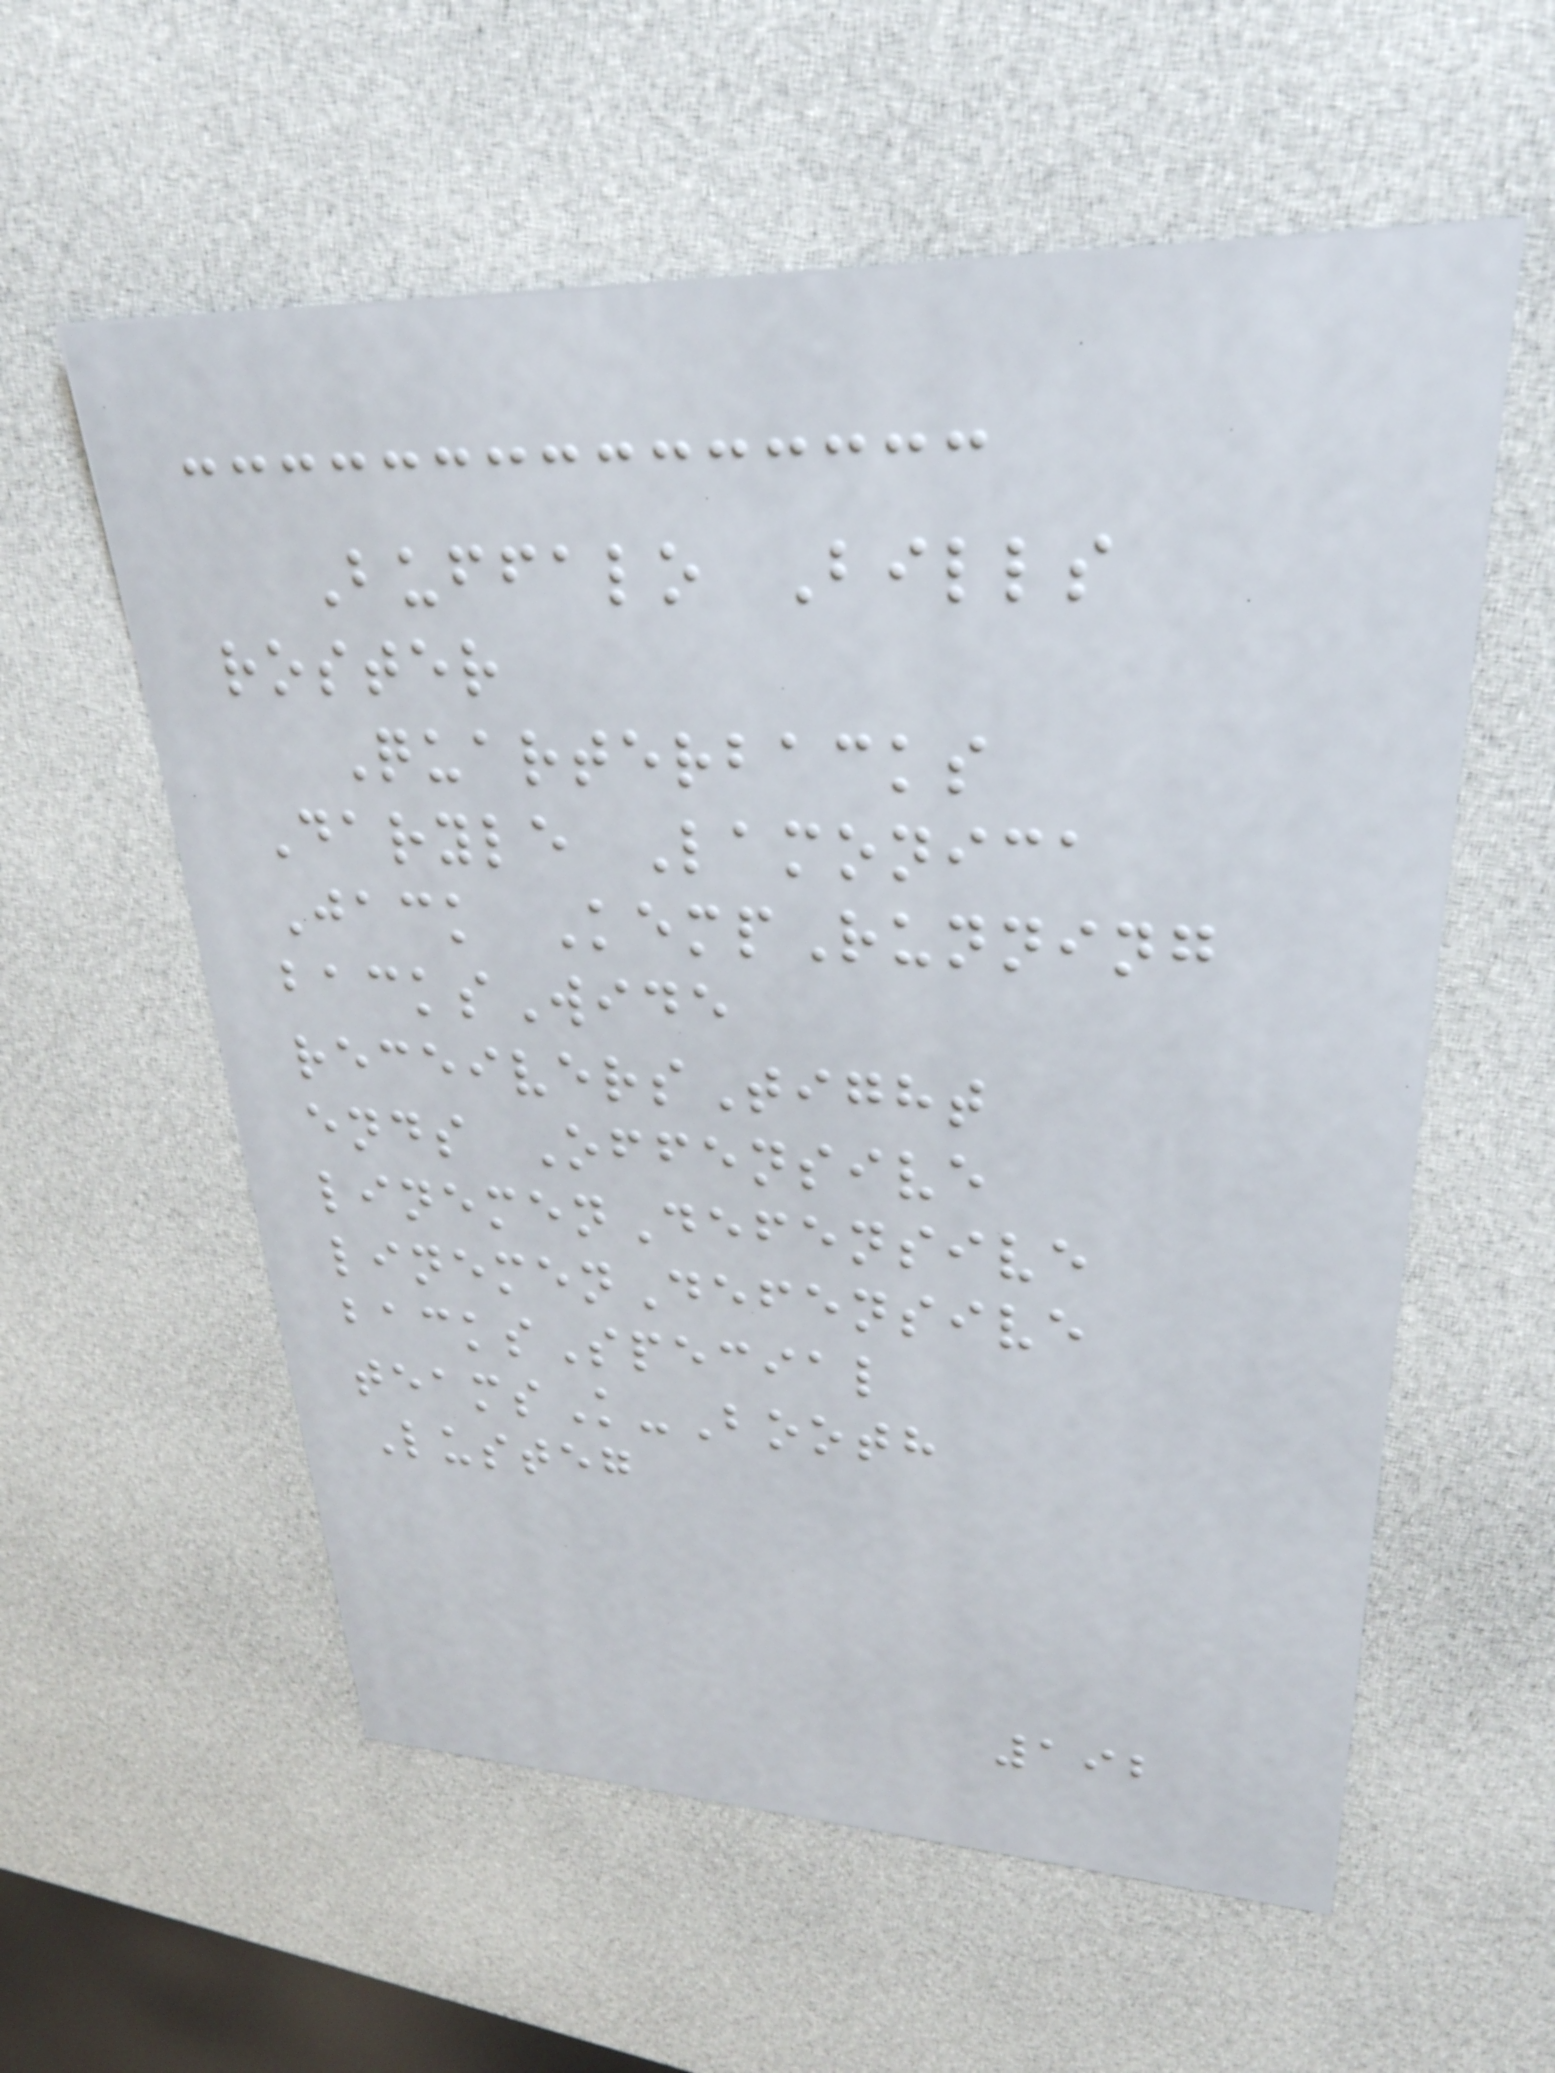Buffalo Bills
roster
Quarterbacks
Daryle Lamonica
Jack KempRunning
backsWide
receiversTight
ends Offensive
linemenDefensive
linemenDefensive
backsSpecial
teamsK-Booth
Lusteg
192
